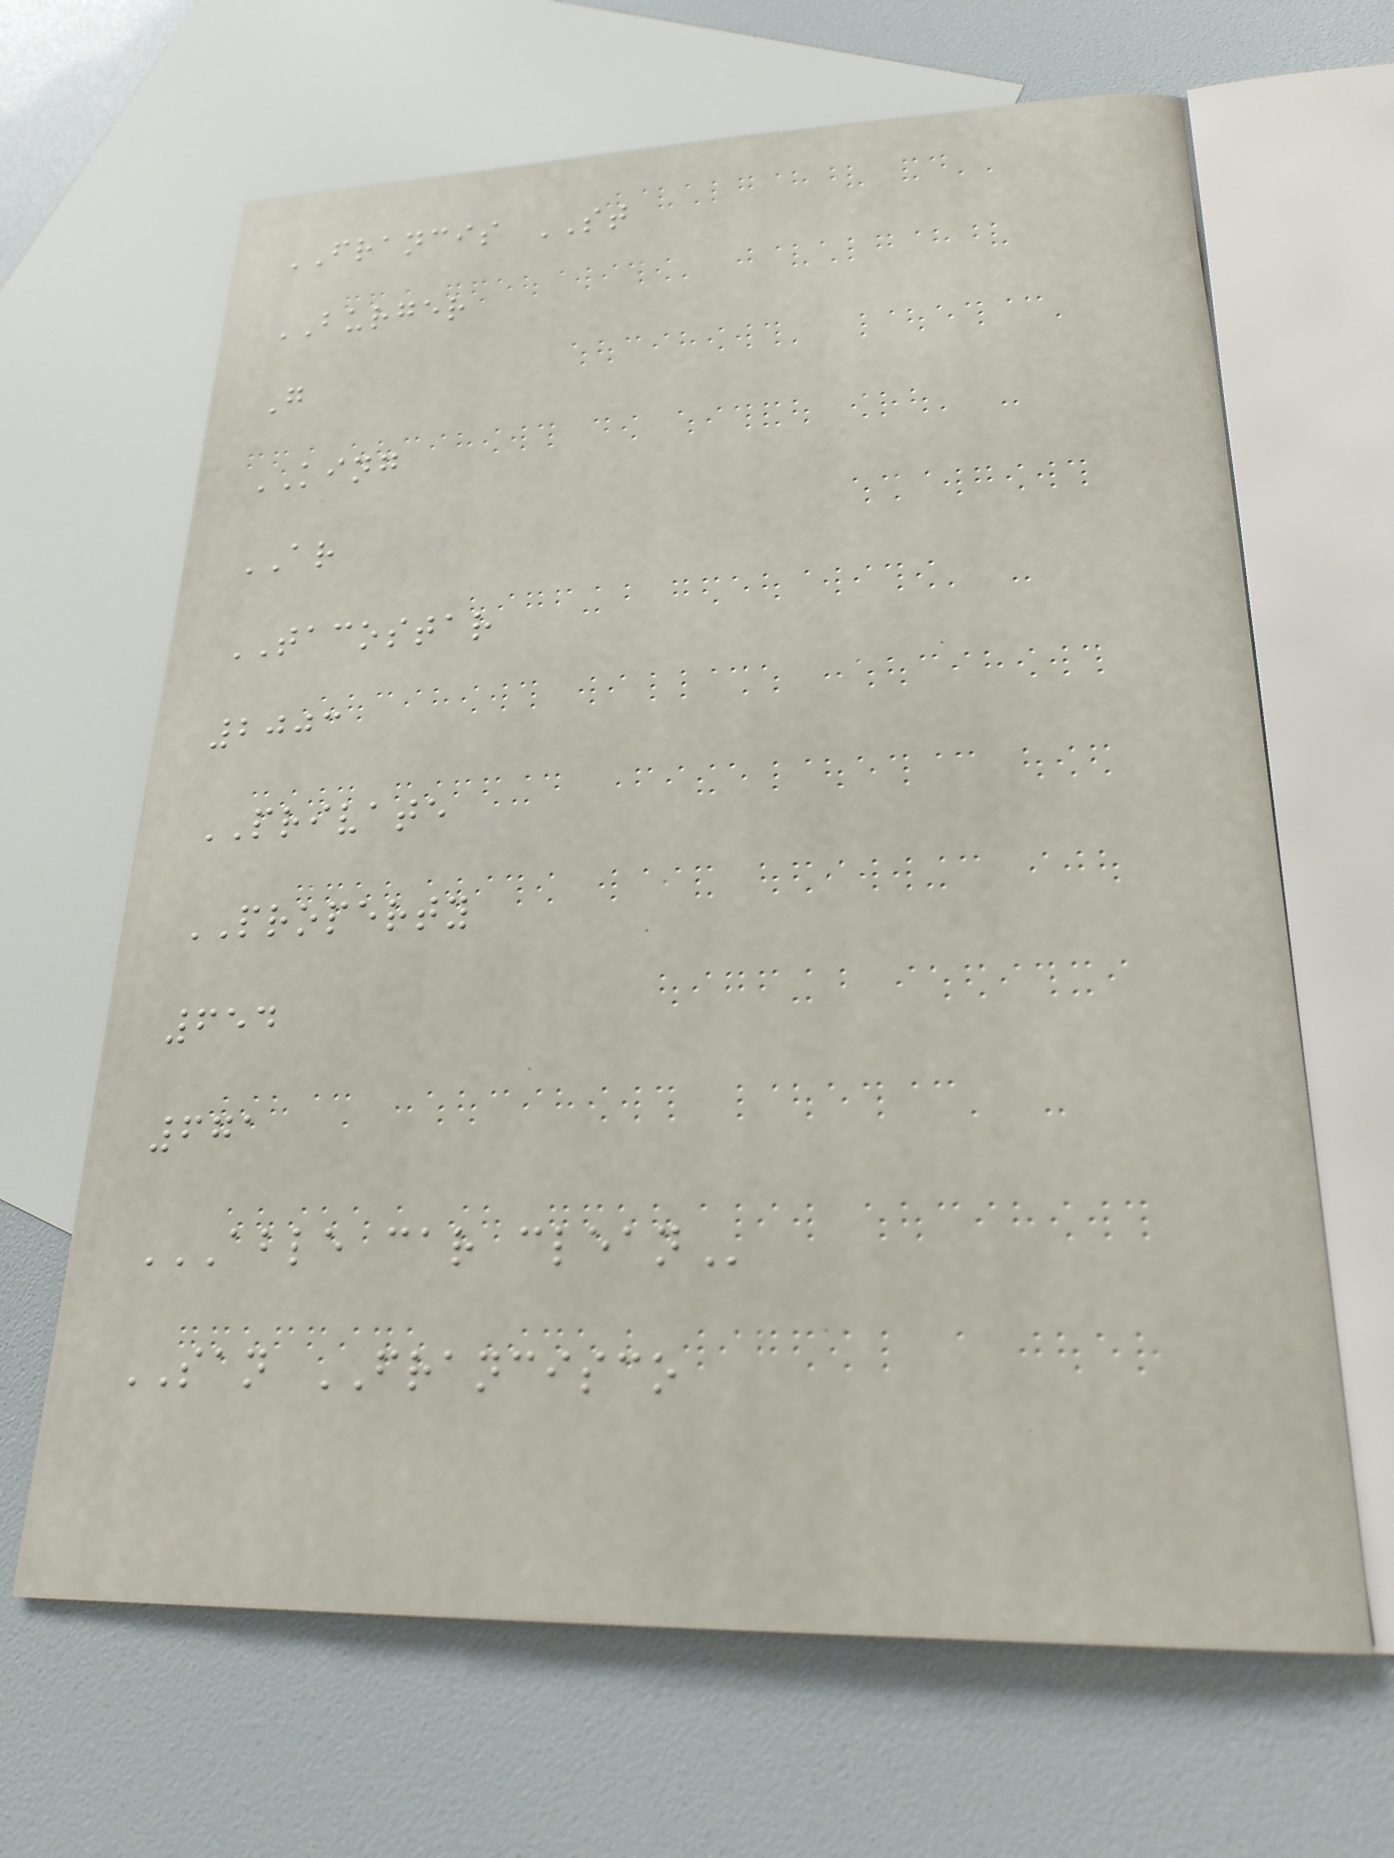FRANCIS ST
BURGER
G
KING
AR
TACOSTAR
2003
PRIVATE
PROPERTY
654
671
ABLE CAR CLEAN
SAN FRANCISCO
